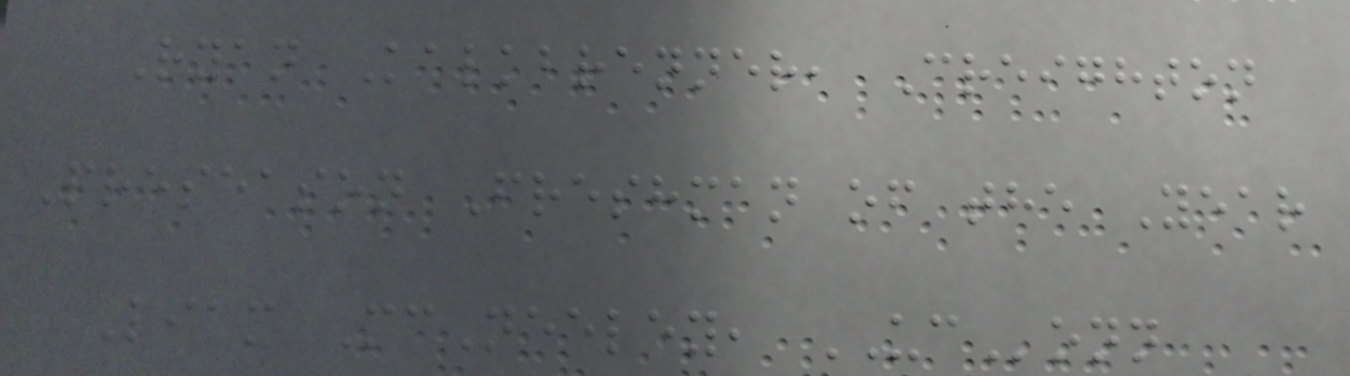Ryan Kalkbrenner, Creighton
Preseason Freshman of the Year
Liam McNeeley, UConn
